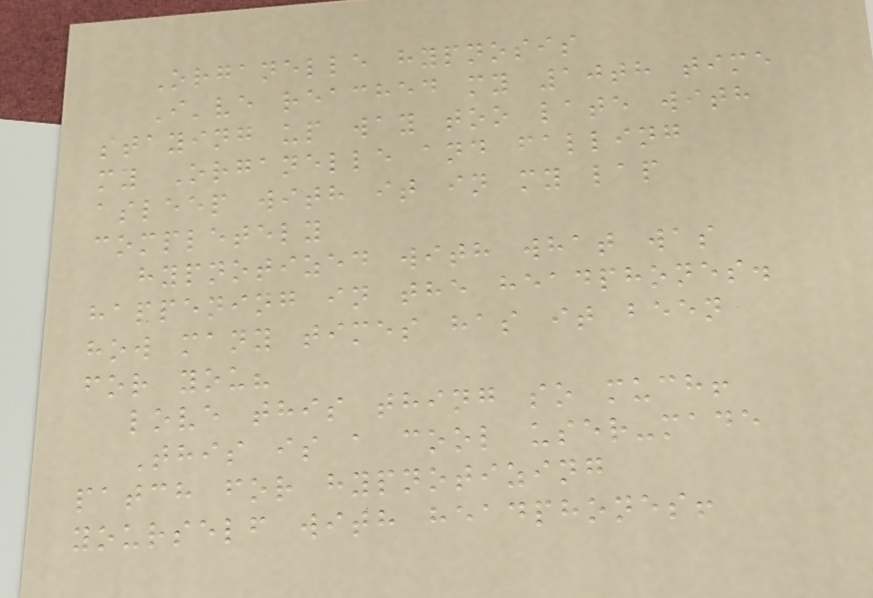Organelle hypnosis
I've reached my 10th time
staying up way too late with
my Organelle and falling
asleep with it in my lap
completely
hypnotized with what was
happening in the headphones.
how many times has it been
for you?
love this thing so much!
This is a cool user-made
patch for hypnotizing
yourself with headphones!
